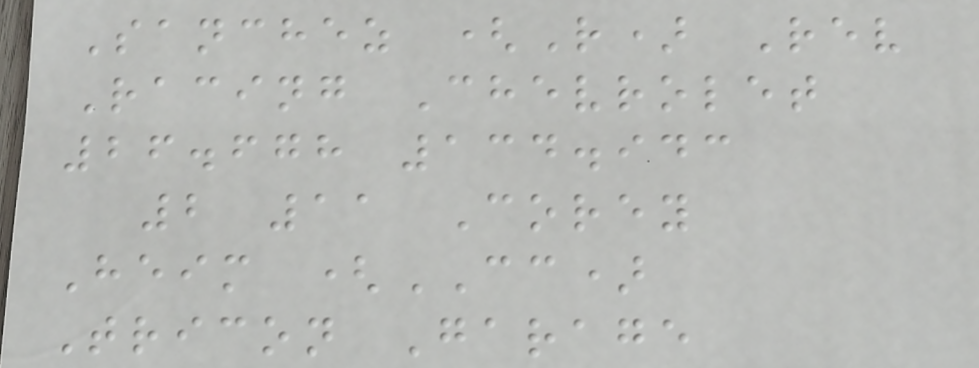Sanchez (R) Rev
Racing Chevrolet
26.678 134.943
2 11 Corey
Heim (CC)
Tricon Garage
